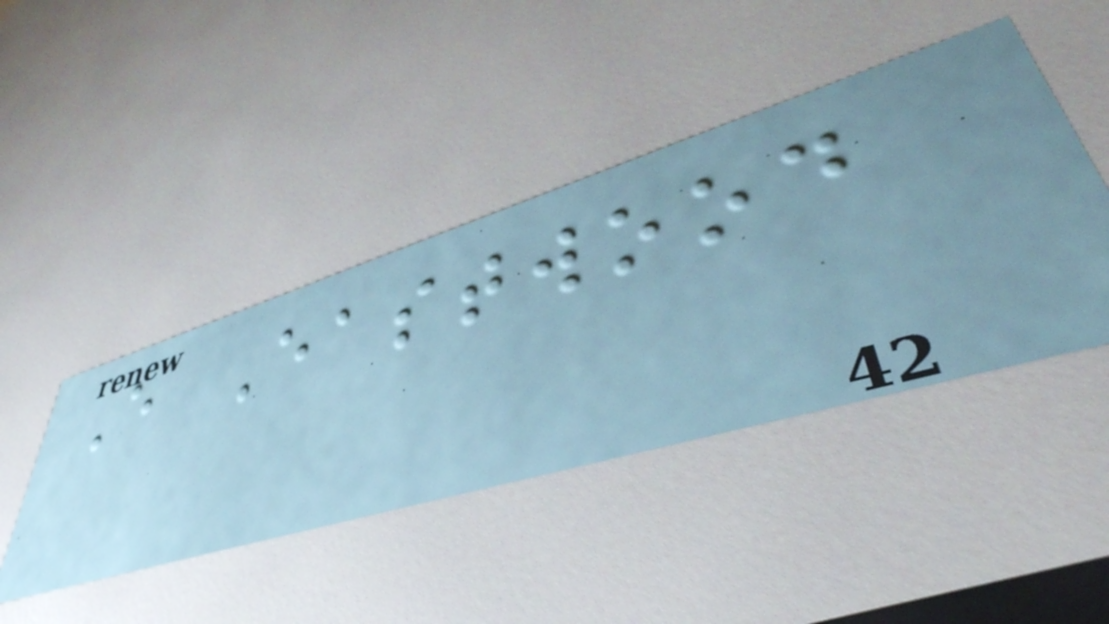E Eastwood
